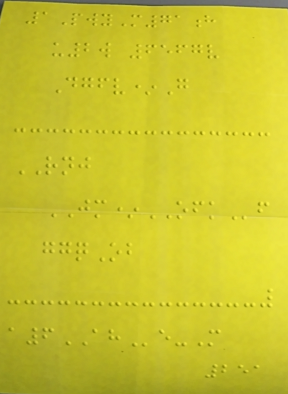1PwyM71h
u2w 6567v
Dgfv*G
RNJ
JM*OFKf
ggqOb
a6AHe-M
251
